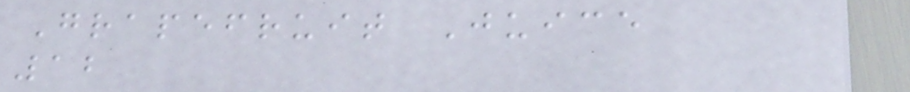Grapefruit Juice
12
